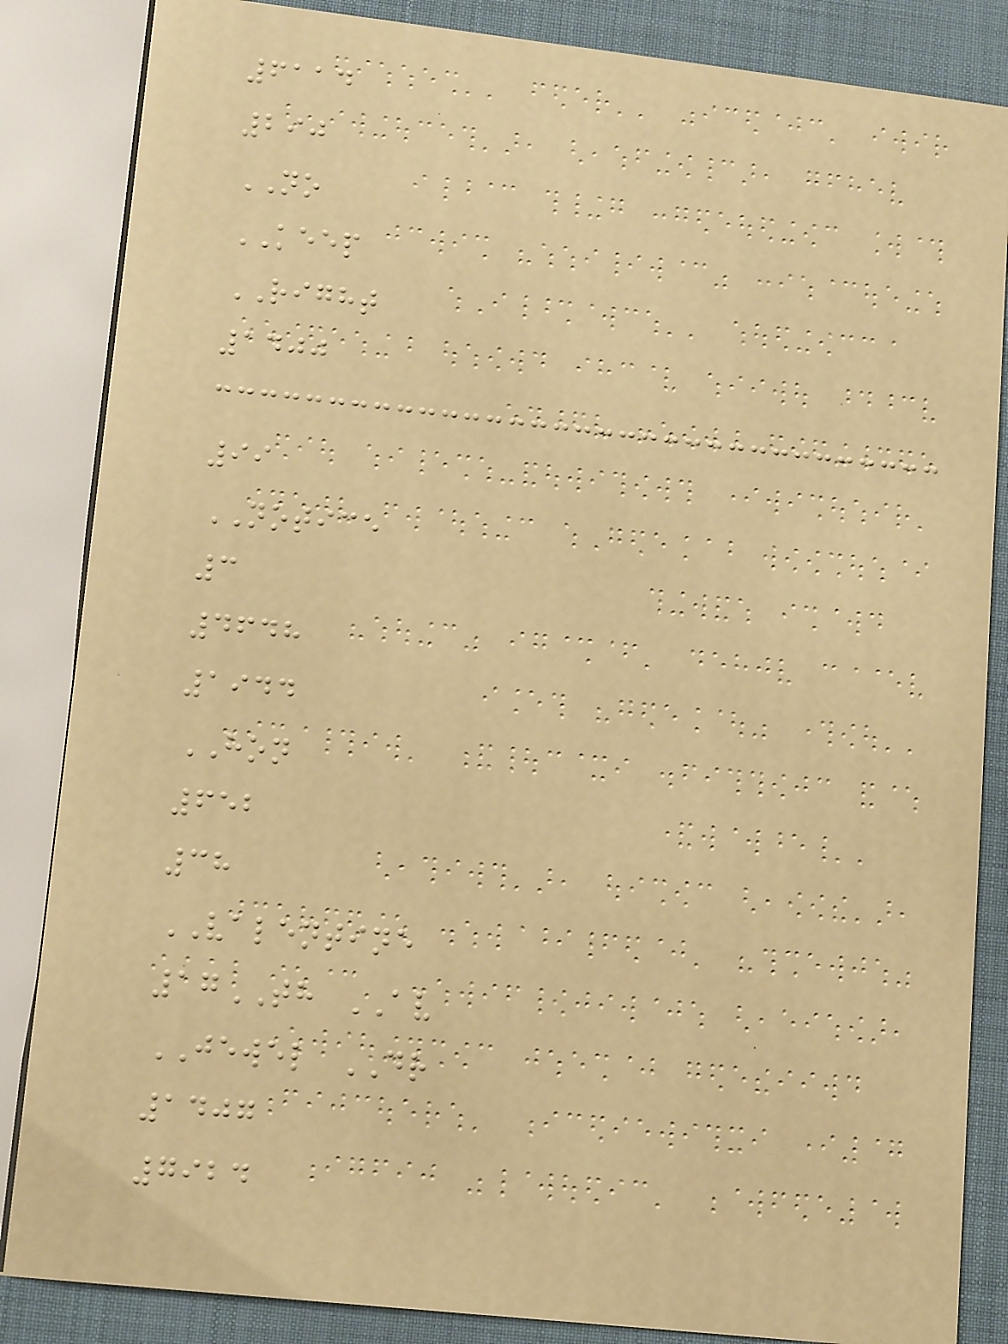6114
290
NO
KEEP
RIGHT
1400
99
NOTICE
3
4648
1944
HON
652
38
VALENTINE
17TH AV
JEWEL DR
1407
7924
